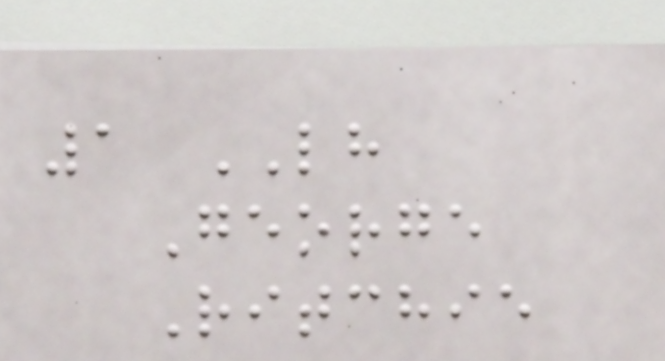1 LH
George
Ritchie
